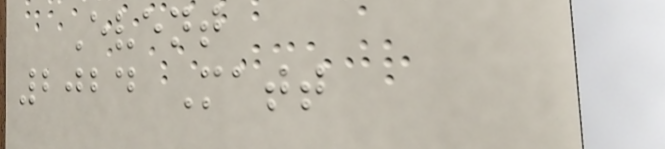Event
2024 Matt
